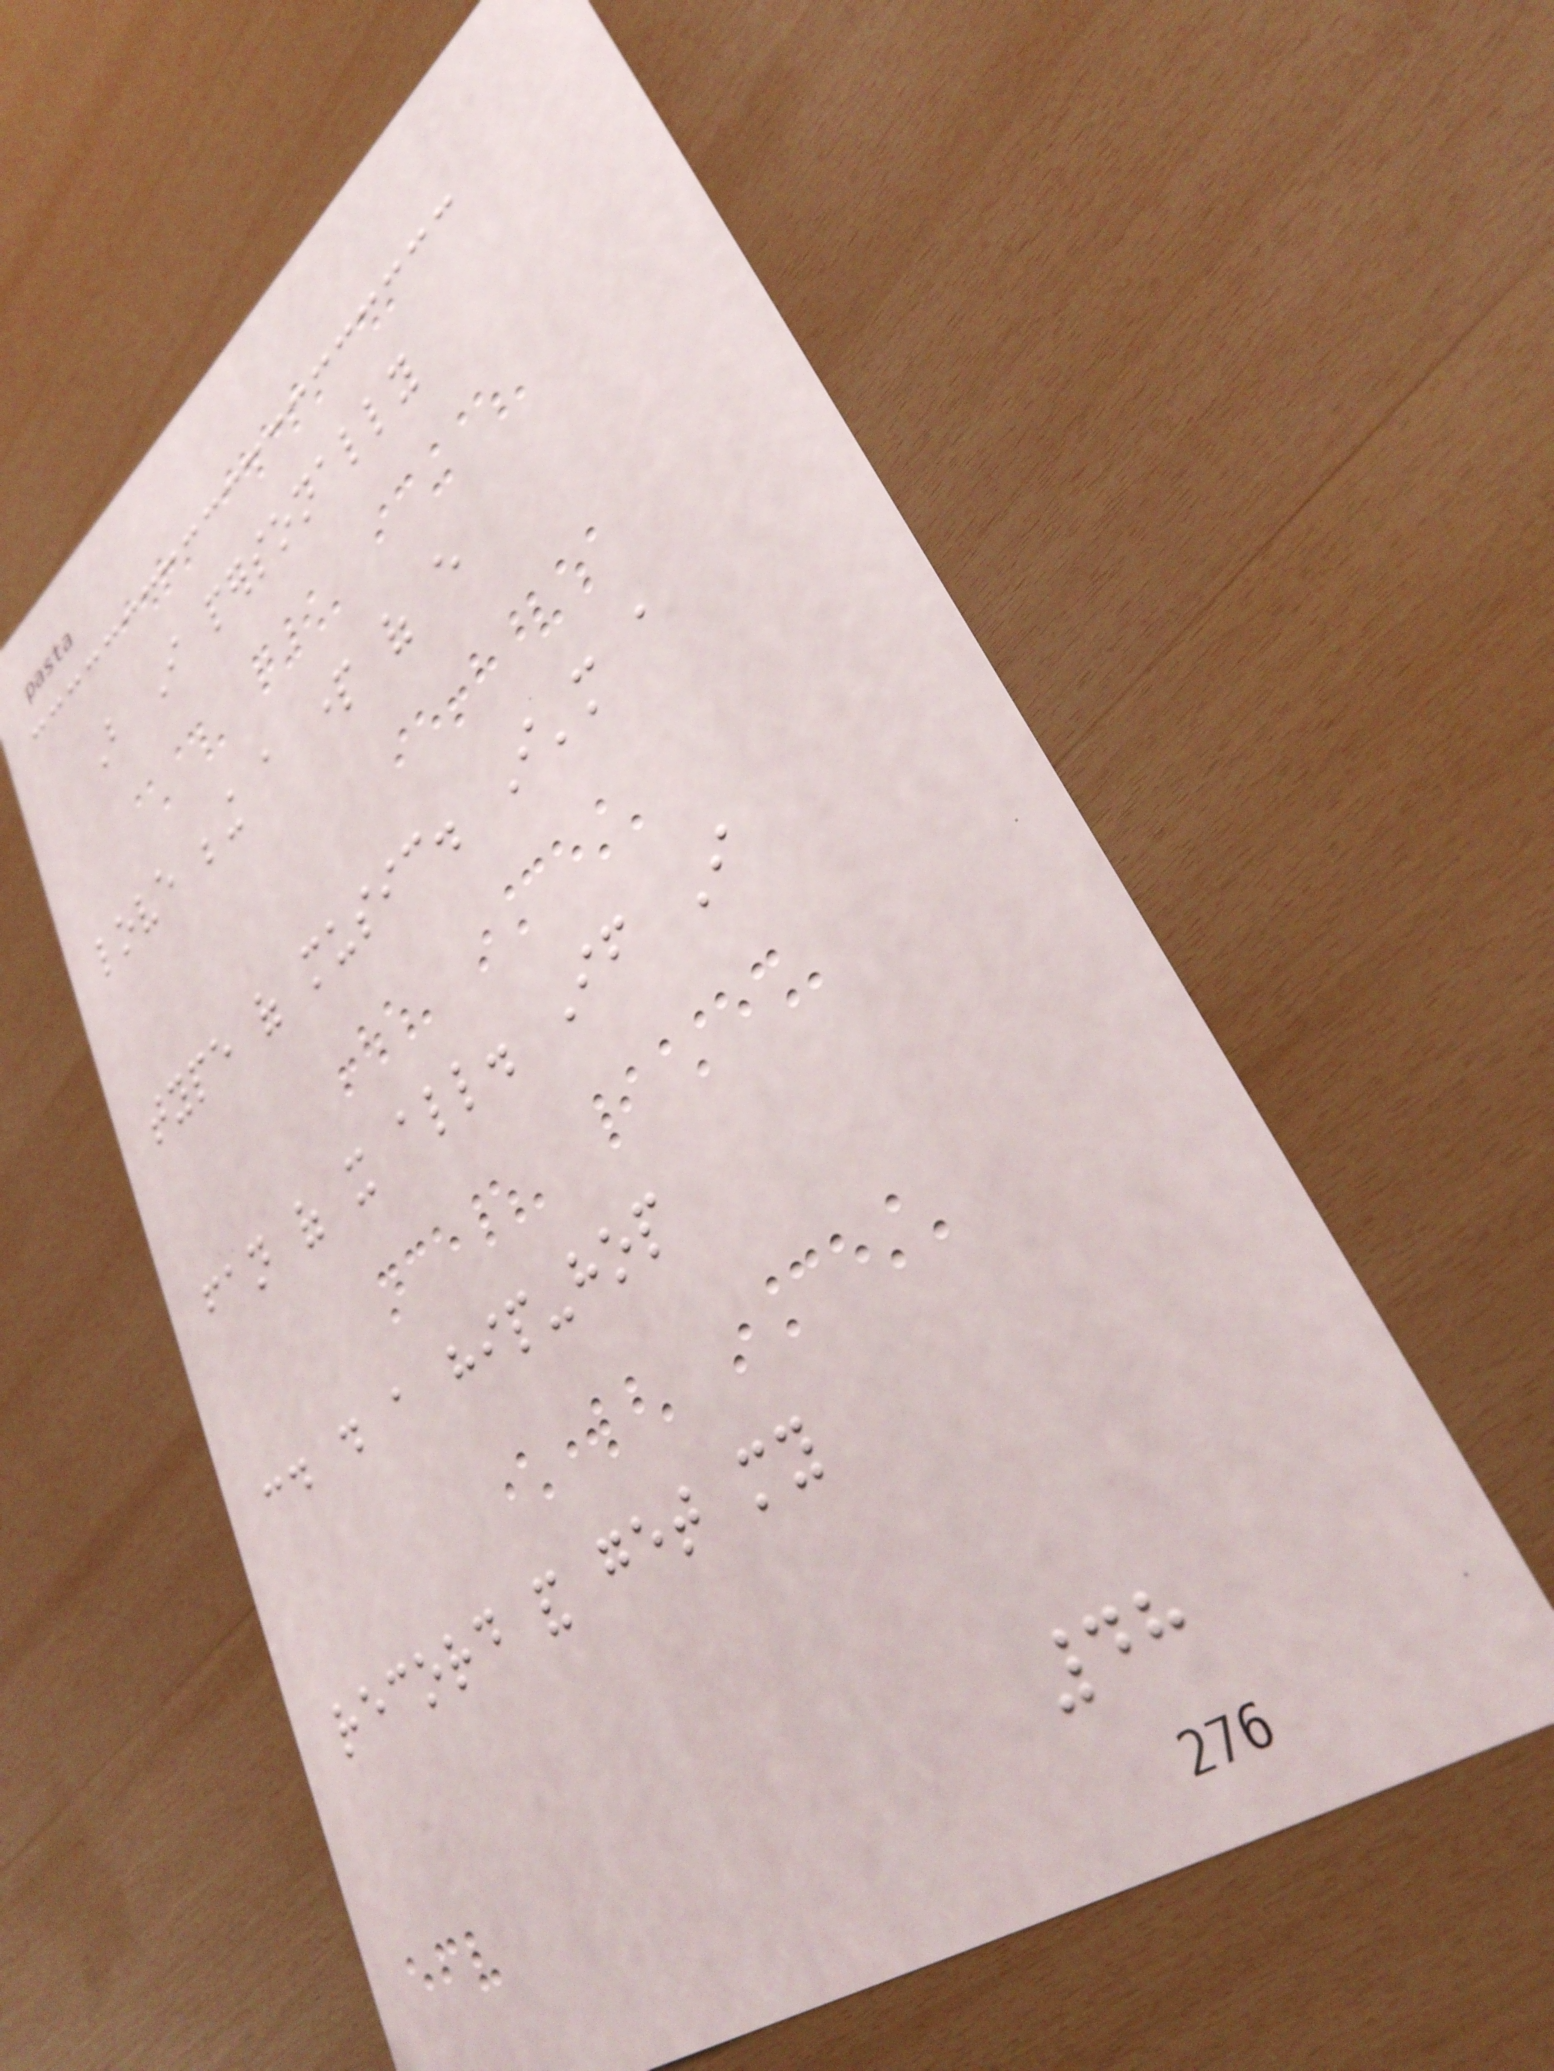But I personally
love being a part of every
type of music. I'm a
fan of it all. If I
could do a hip-hop
record and get my
48
